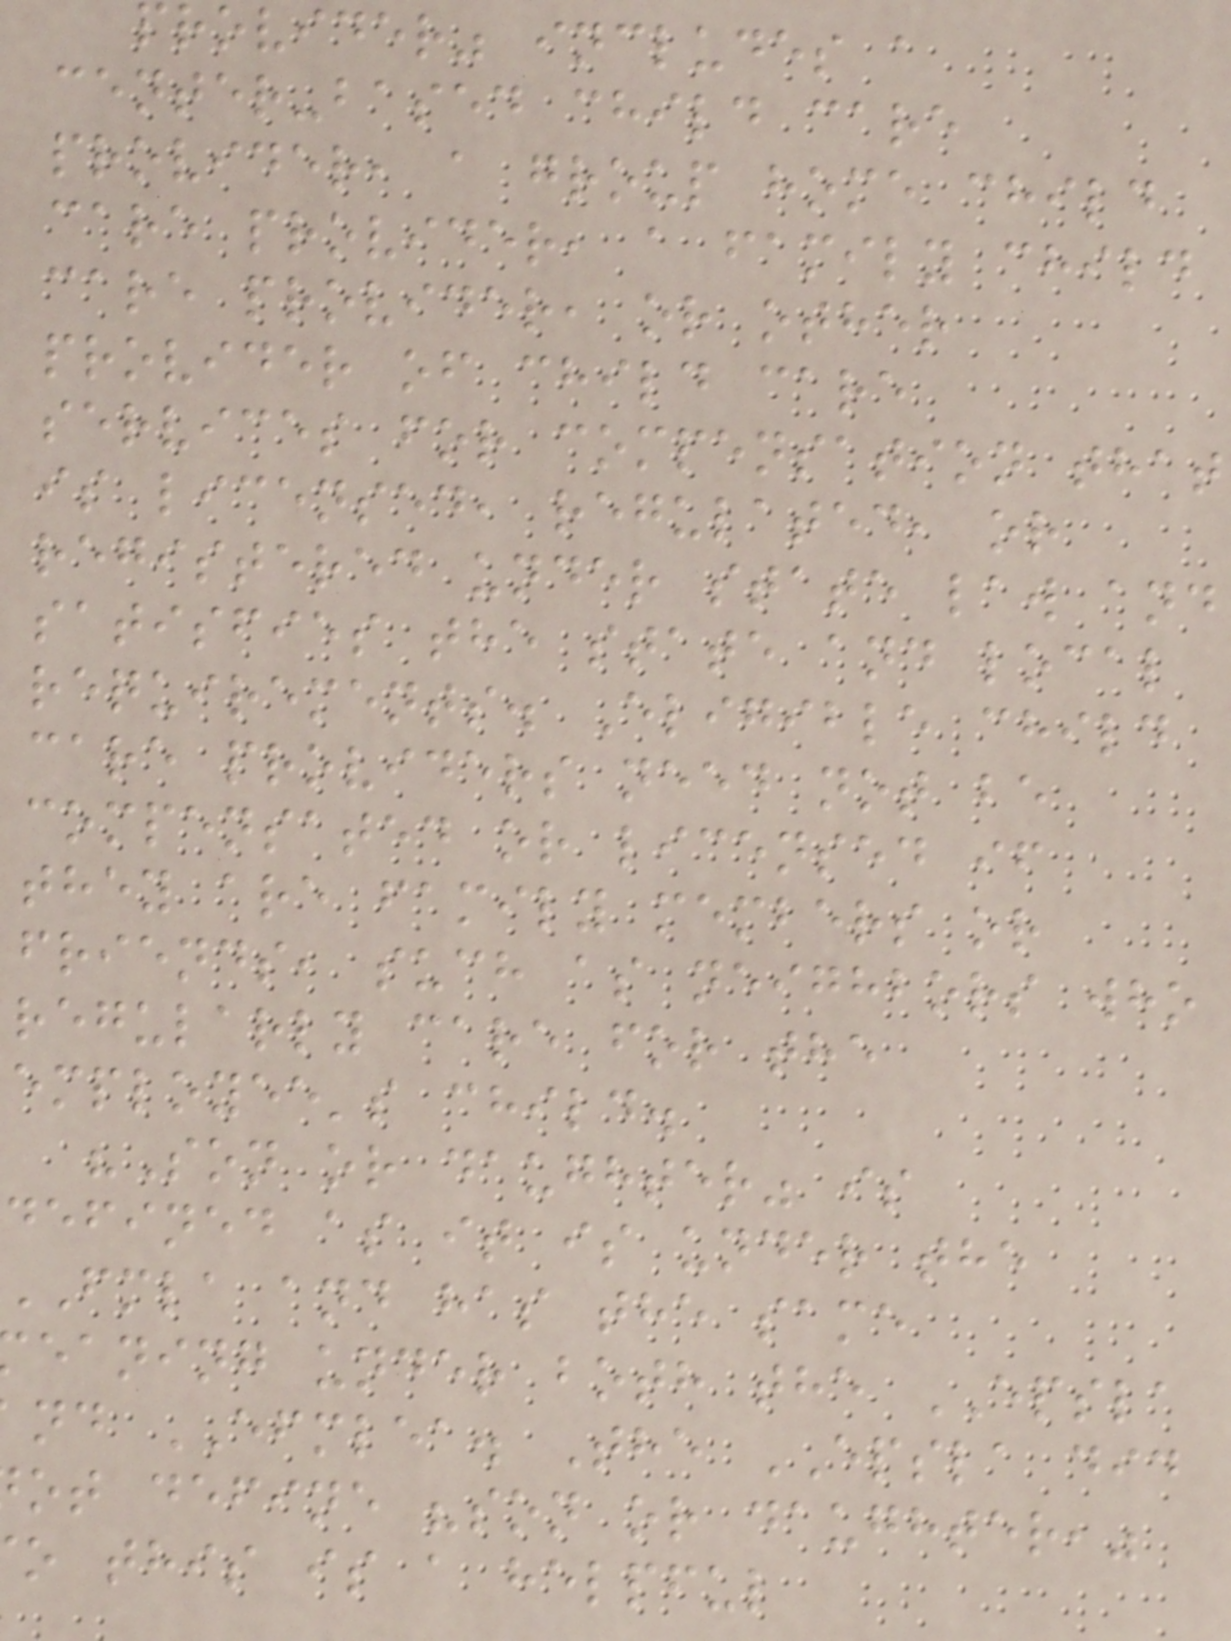rovider" includes a
center-based child care
provider, a group home child
care provider, a family child
care provider, or other
provider of child care
services for compensation that
is licensed, regulated, or
registered under state law and
satisfies the state and local
requirements. Eligible child
care providers need not be
compensated or licensed if
they are family members or
friends, such as neighbors who
regularly care for the
employee's child.
"Son or daughter" is
defined as it is under the
FMLA and has the same
eaning under both the EPSLA
nd EFMLEA. The EPSLA did
ot define "son or daughter,"
o this is a helpful
